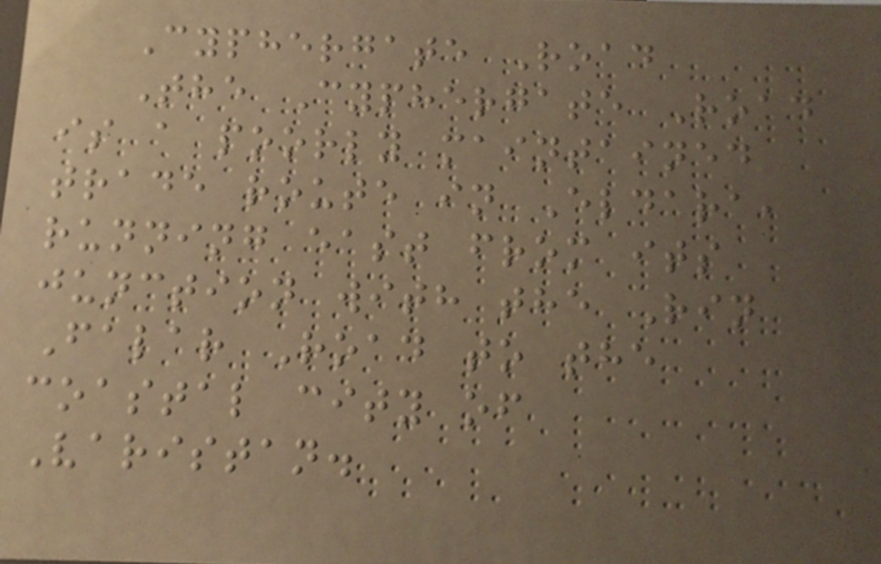Cyphergate Road
The Cyphergate Road
is a poorly maintained
trade route in Eldara,
running east from its
junction with the Rin
Falar Road to the
coastal city of
Varistan.
